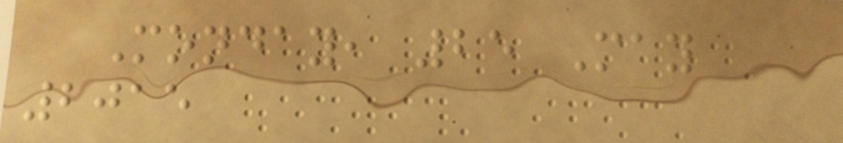Monday, 25 May
2015
